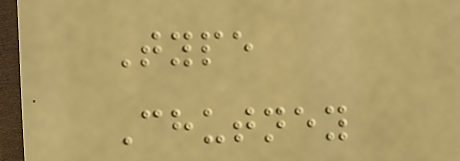Type
Chutney
